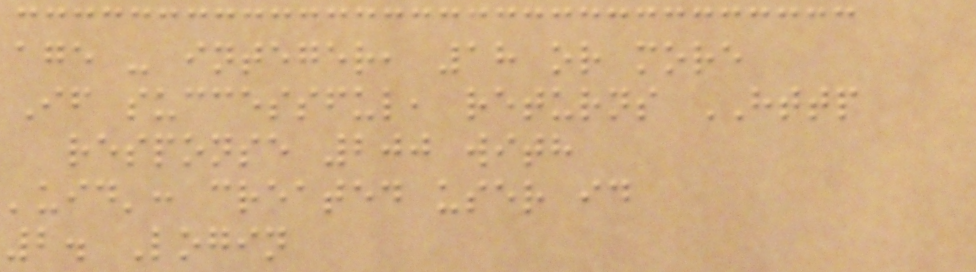age - integer, 18 or more
If successful, returns HTTP
response 200 with
'uid': created user id
2. Login
